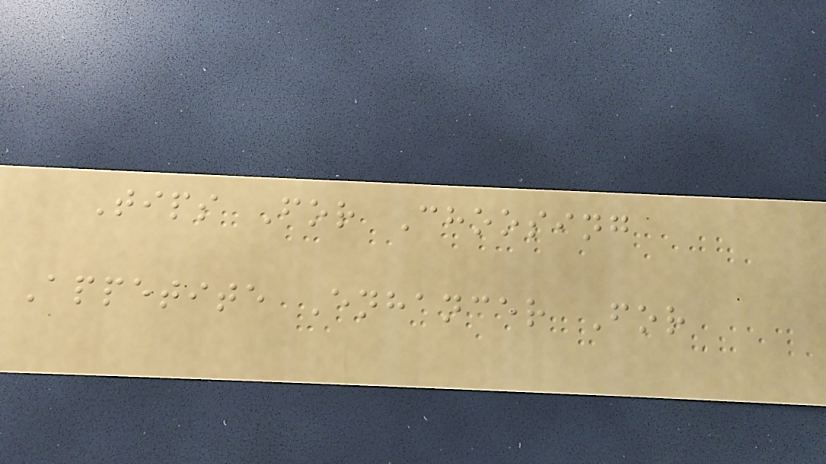Tips For Choosing
Appetite Enhancer For
